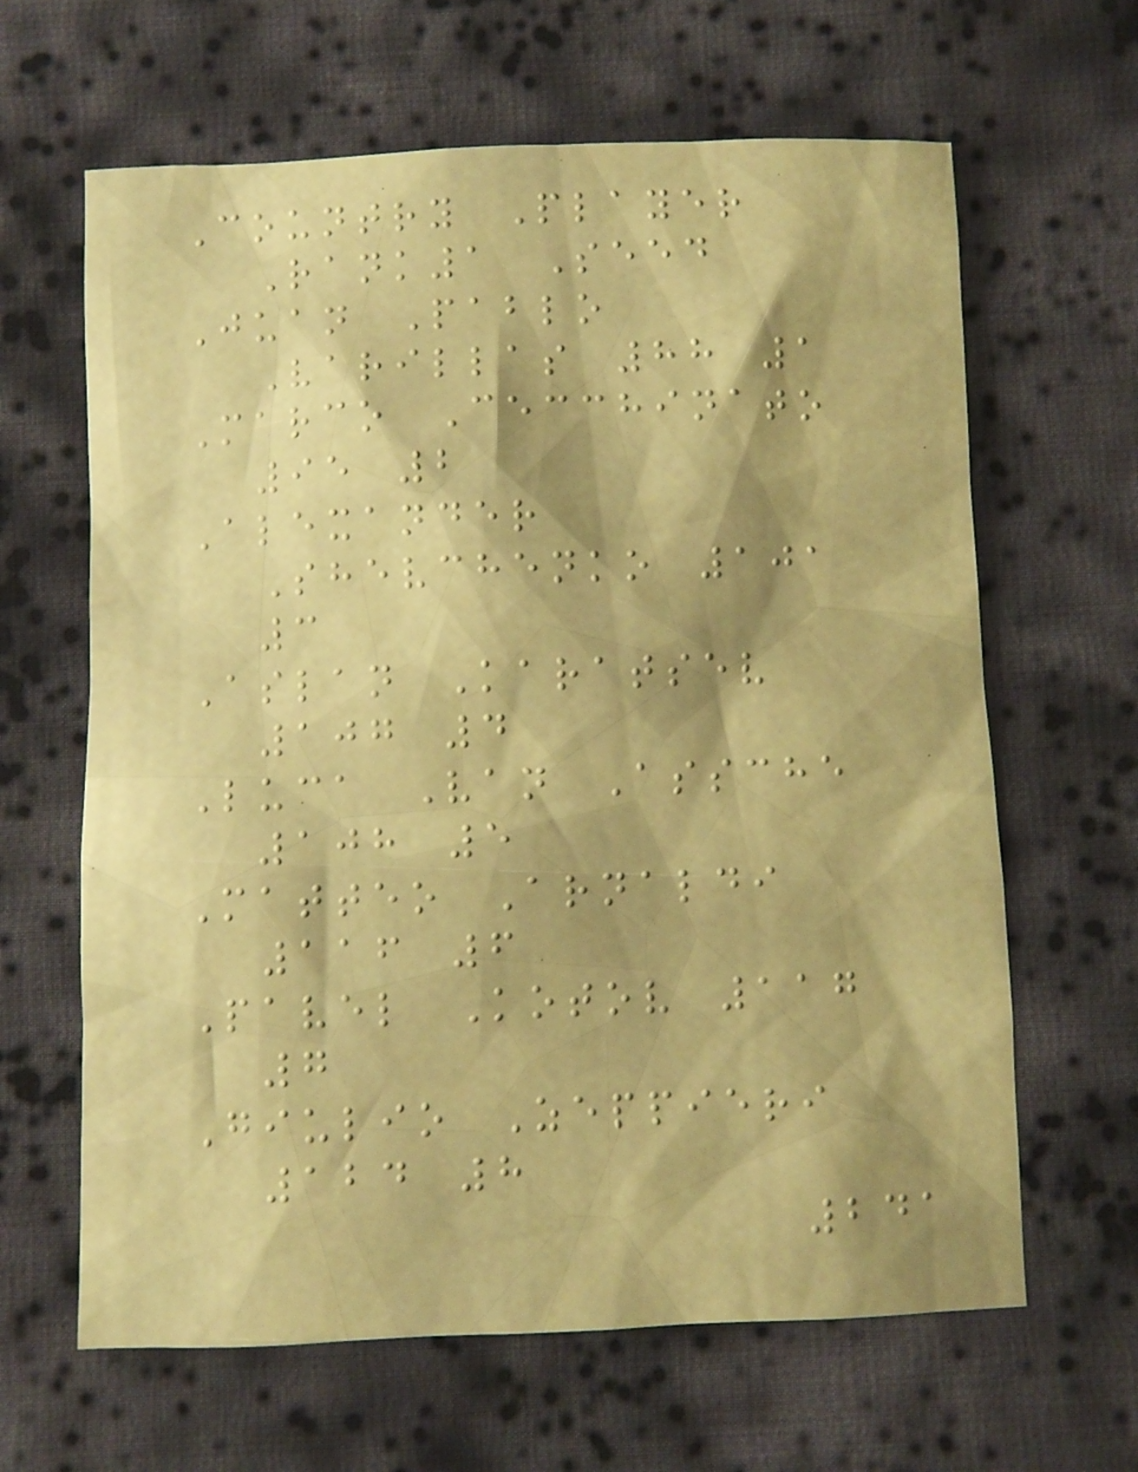Country Player
Rank1 Seed
Juan Pablo
Varillas 88 1
Marco Cecchinato
95 2
Alexander
Shevchenko 101
3
Aslan Karatsev
107 4
Luca Van Assche
108 5
Matteo Arnaldi
116 6
Pavel Kotov 117
7
Giulio Zeppieri
124 8
241
